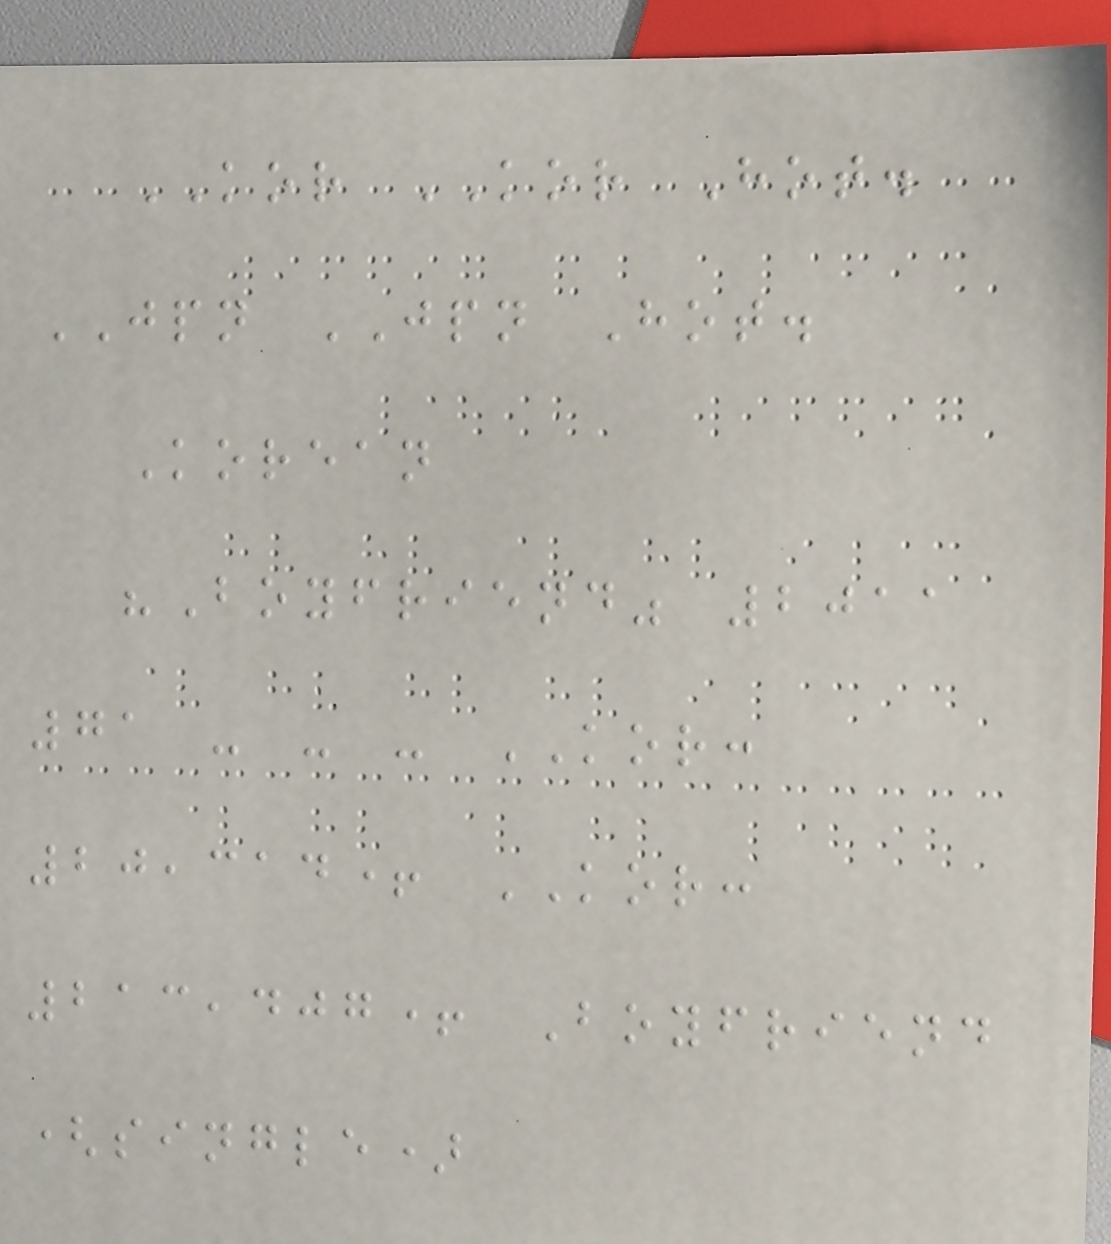KOR KOR Hot.
JPN JPN Hot.
Korean
"Boyfriend" 2011
71 - - - KOR:
20,314+ KOR:
213,407+ Boyfriend
(single)
